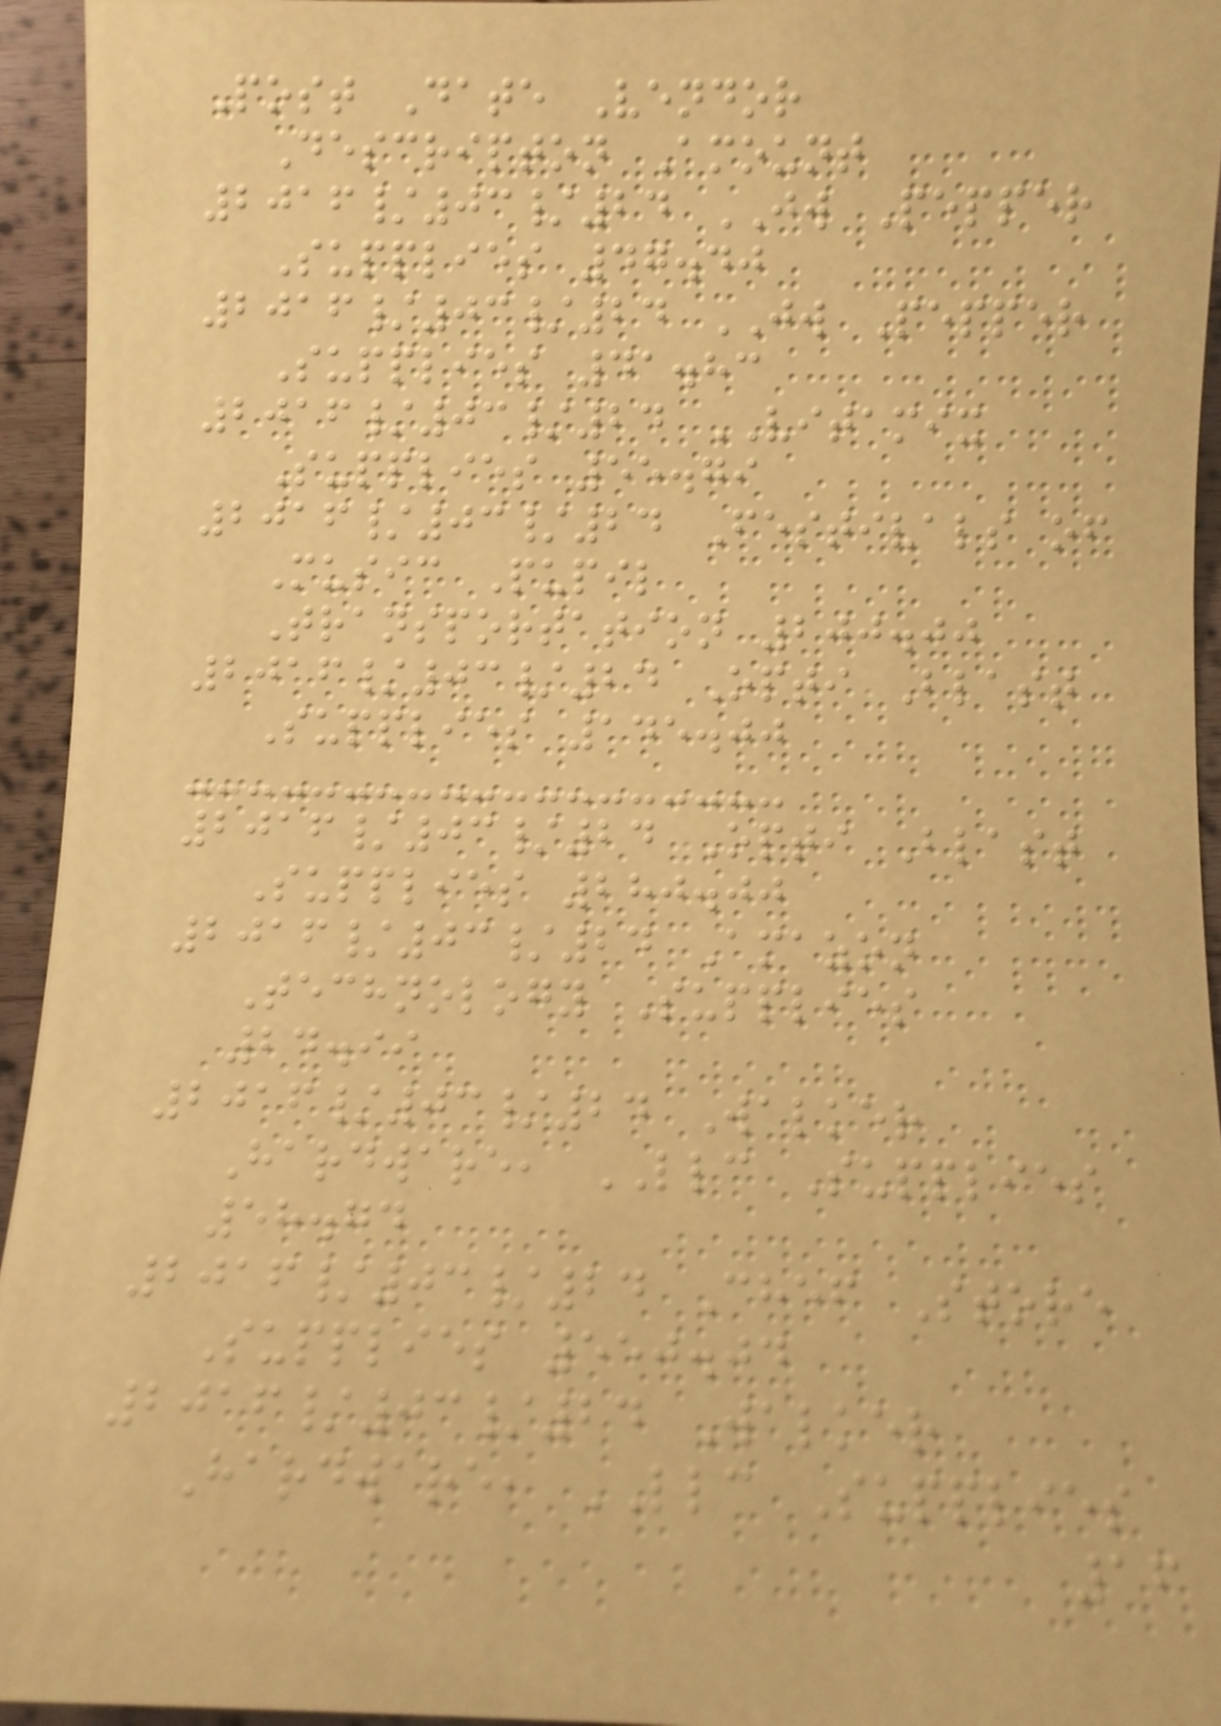Post Date Vendor
Descripton Amount
2016/03/24 JW Pepper
Supplies 47.40
2016/03/24 JW Pepper
Supplies 41.83
2016/03/24 VITAMIX
Supplies 55.79
2016/03/24 Festivals of
Music Pupil
Transportation 200.00
2016/03/24 Opti Blast
Supplies 145.00
2016/03/24 Opti Blast
Supplies 280.00
2016/03/24 Amazon
Technology Supplies
24.99
2016/03/24 Walker
Hardware, LLC Supplies
58.74
2016/03/24 Chef Store
Supplies 550.04
2016/03/24 Walker
Hardware, LLC Supplies
16
